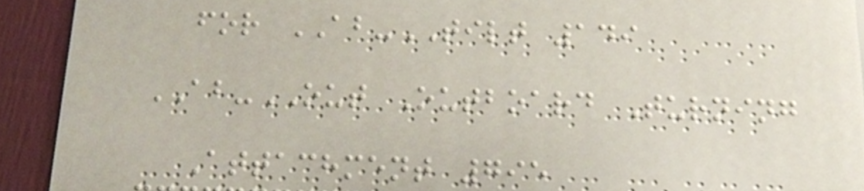for AB-TILT 149
AB-OUT Outboard Turning
Attachment 795
